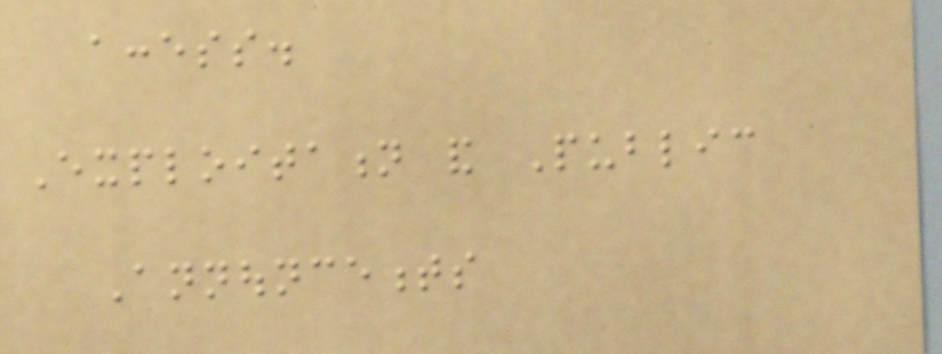access.
Exploitation and Public
Announcements
